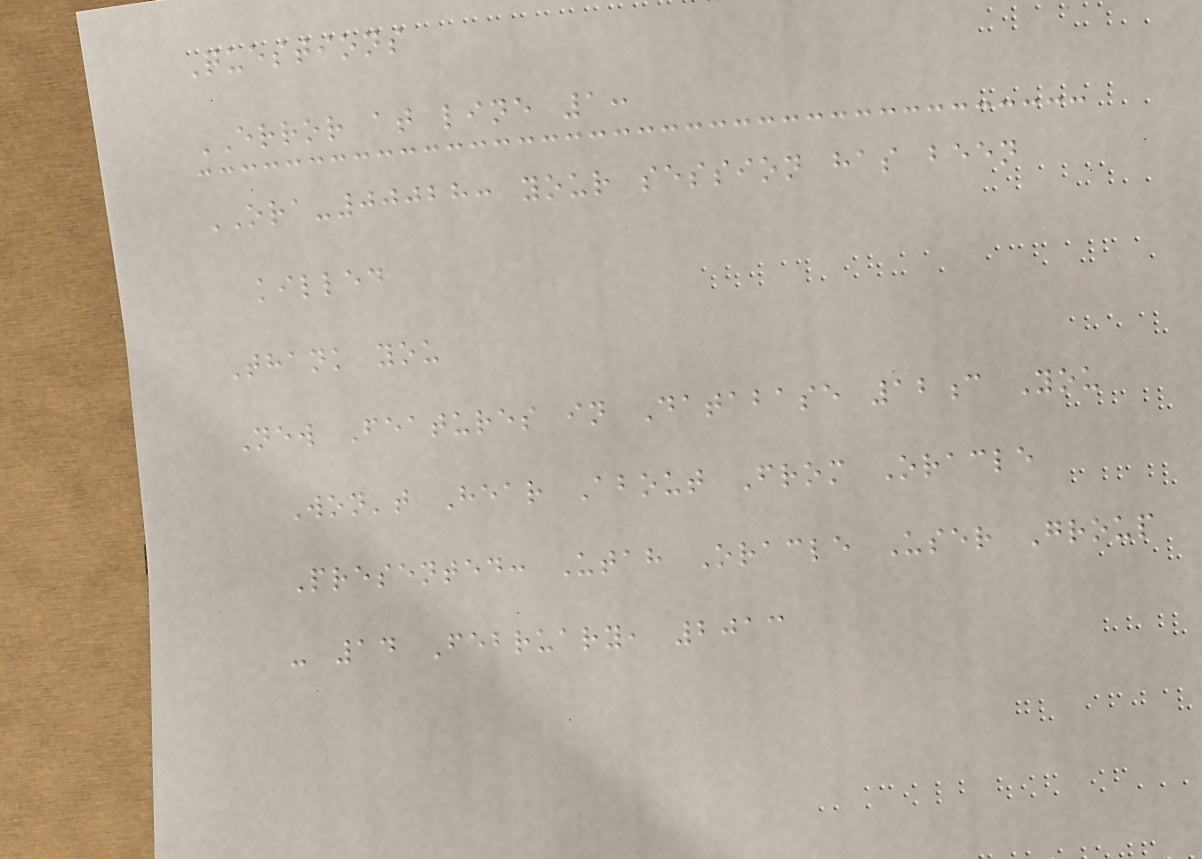Questions
ERROR at line 1:
ORA-00028: your session has been
killed
Thank you
New Features in Database 12c You
Won't Hear About From Oracle
Presented: Utah Oracle User Group
- 14 February, 2013
